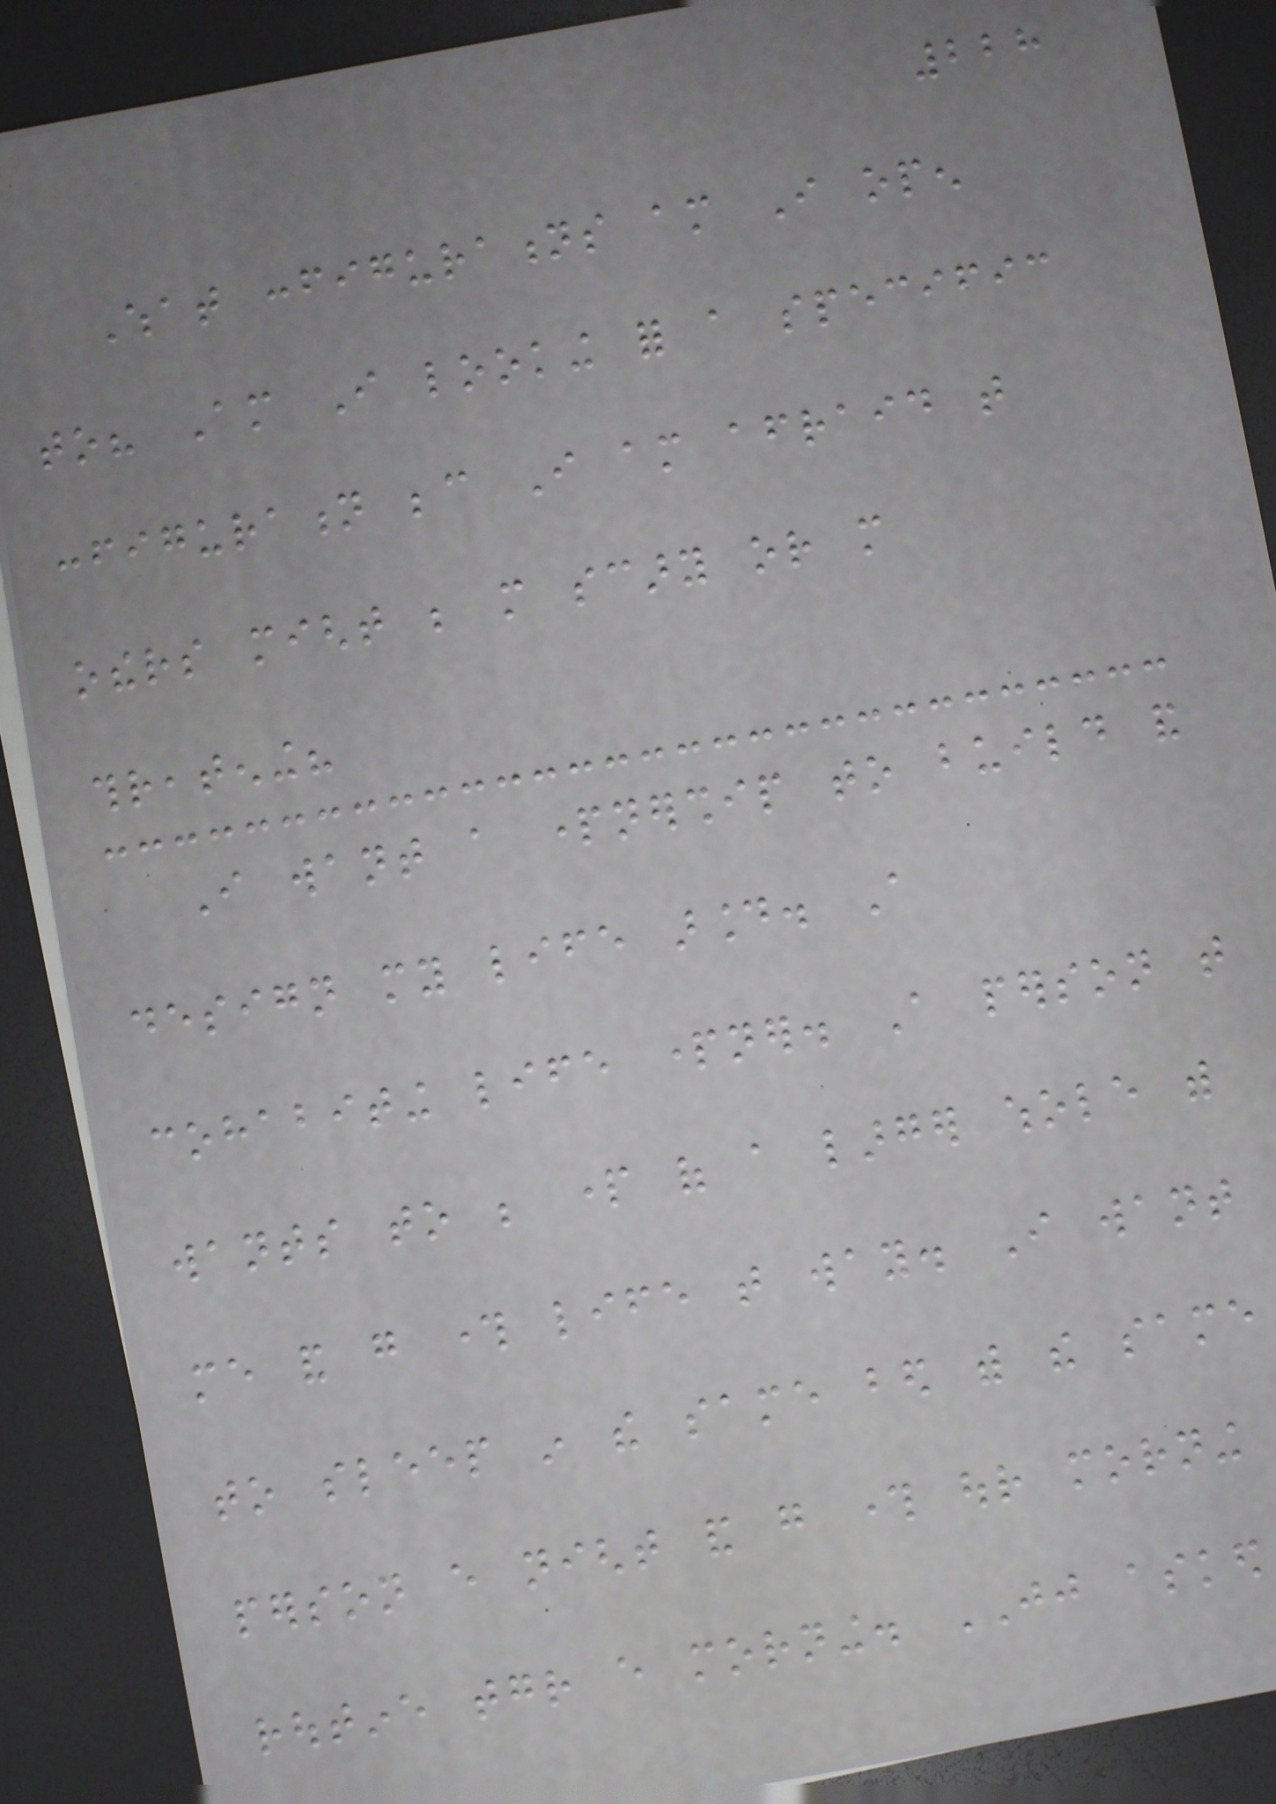228
What configurations am I open
to? Am I looking for a specific
configuration because I am afraid that
others might be more scary or more
threatening?
I want a partnership to build and
design my life around. A
cohabiting life partner. A person that
wants to be part of a larger whole with
me and go through life that way. I want
to sleep in the same bed with the same
person every night and go through our morning
routine together every morning. JJ asked
